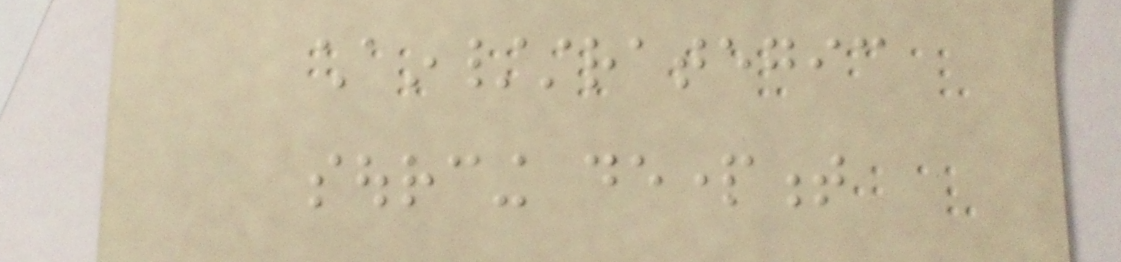chain/strategic
sourcing department
